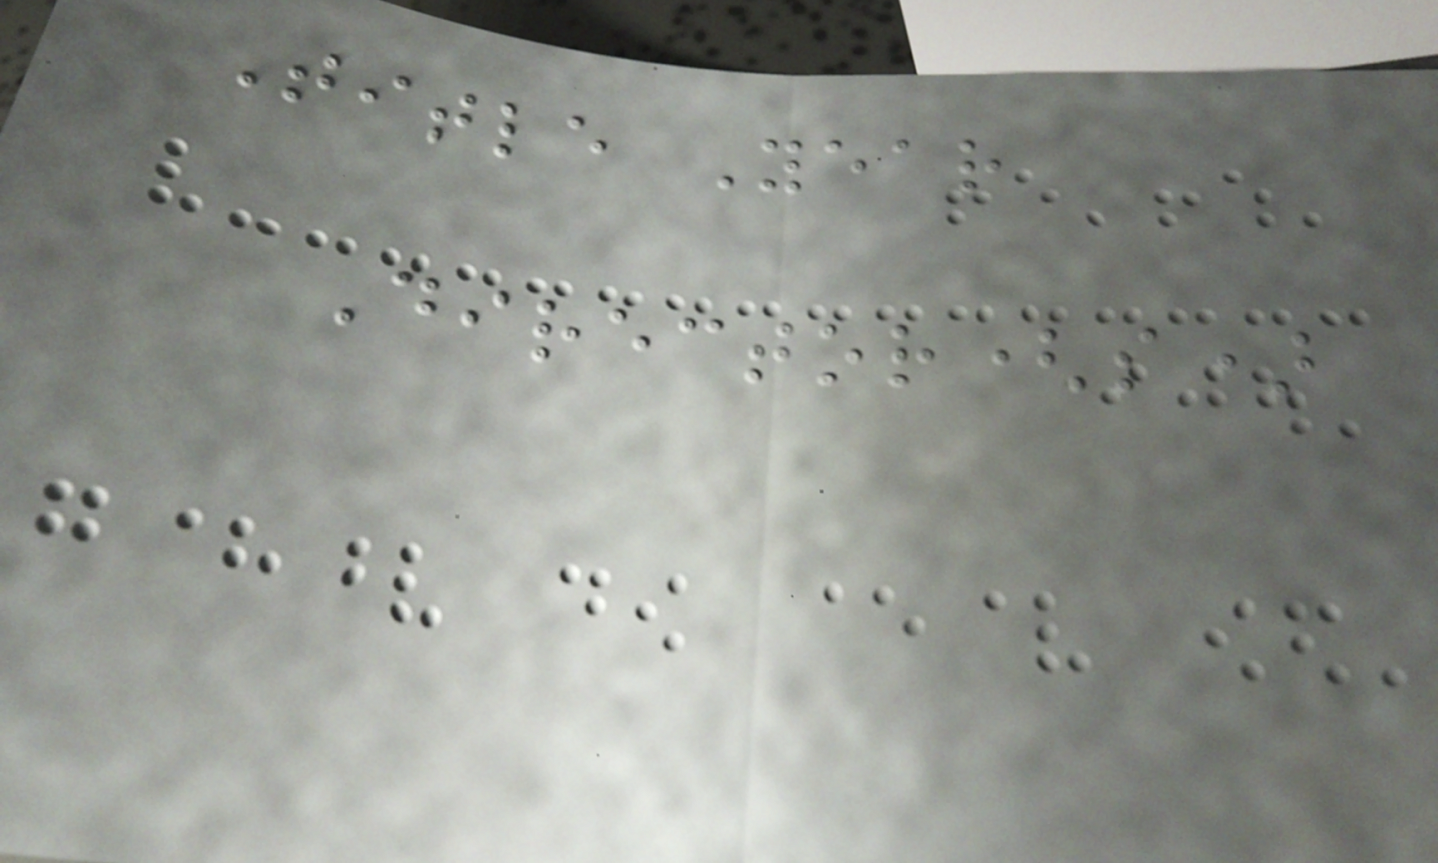Title Year
Director(s)
